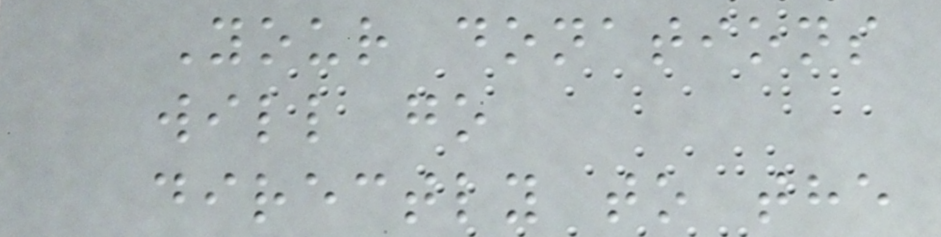Your donations
will go
directly to the
